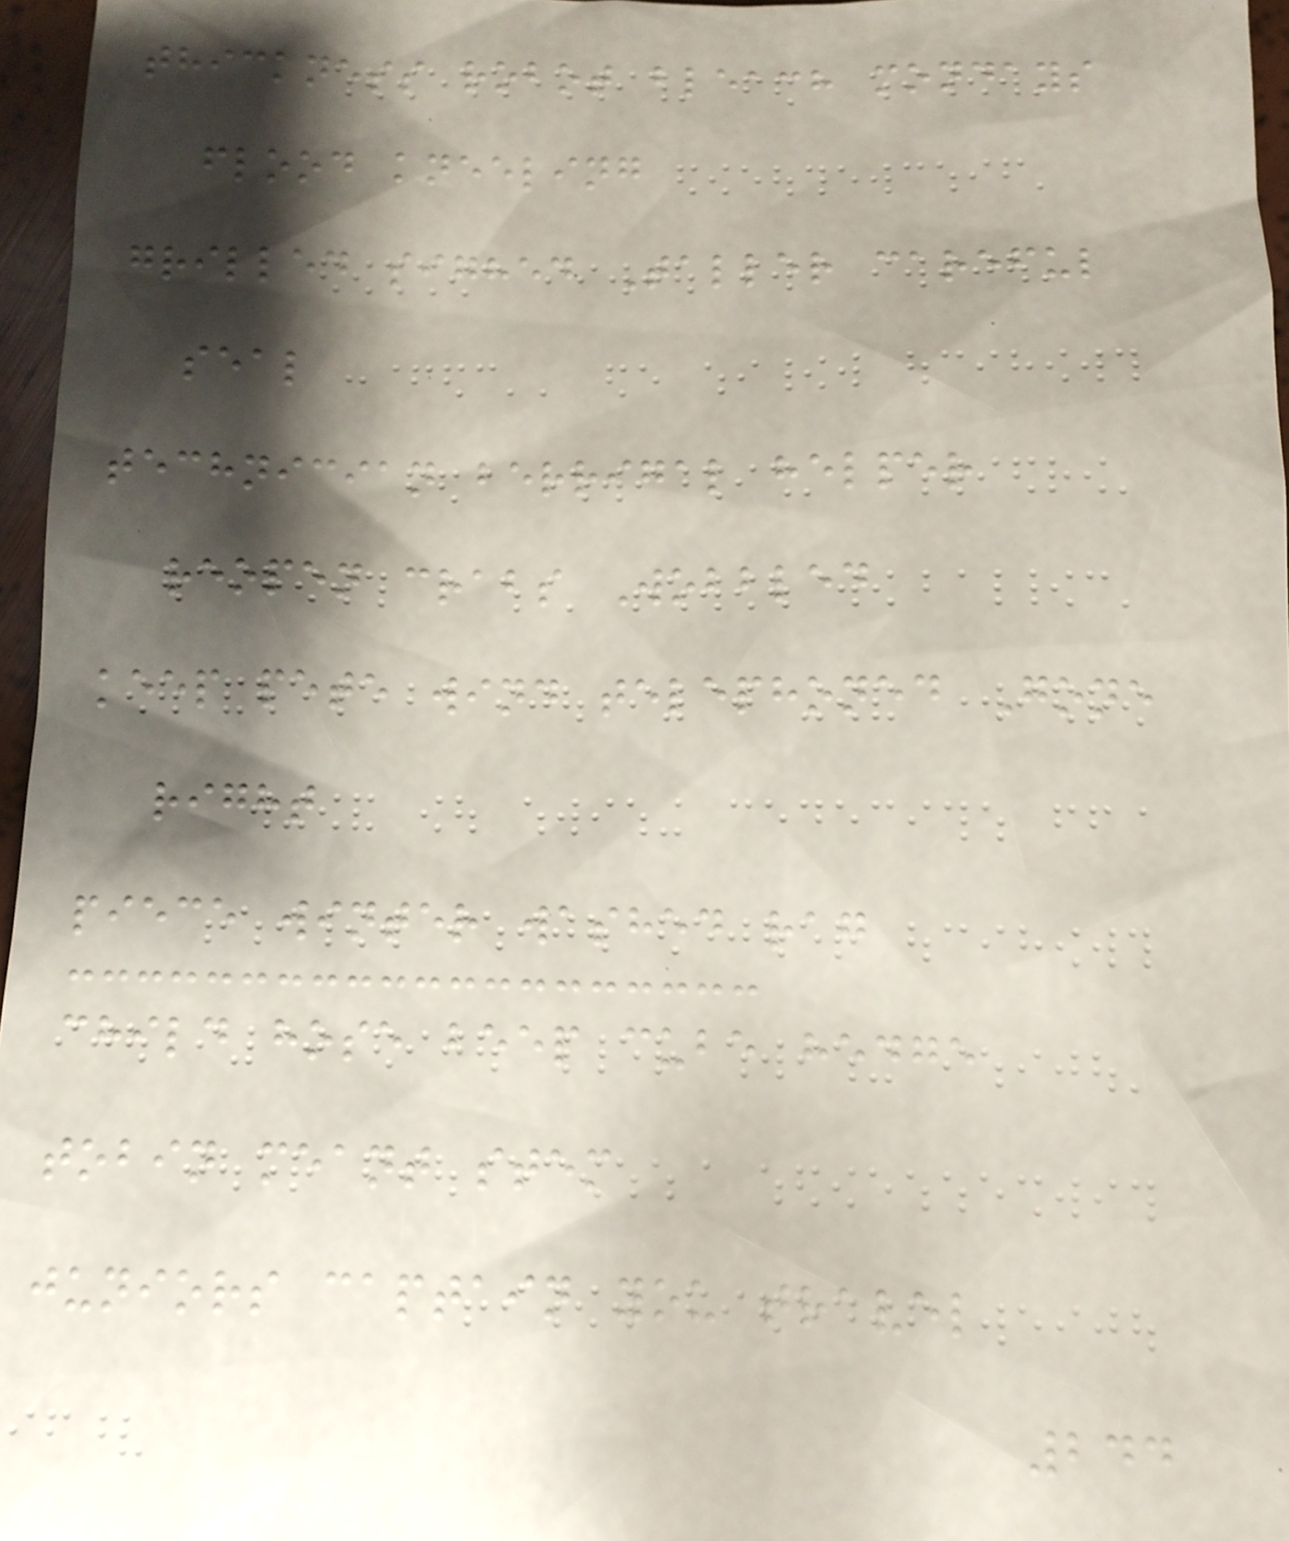thickness robot bleach mondays
flood kneeling
grilled sighed Taller careful
seal
technician berrigal helper
reopen crabs Wobbled
keep pete wind telephoned Gone
right
piece winter washed rag
child hose beep cube hedge
tobin meant stem
juniors captain you travel
244
